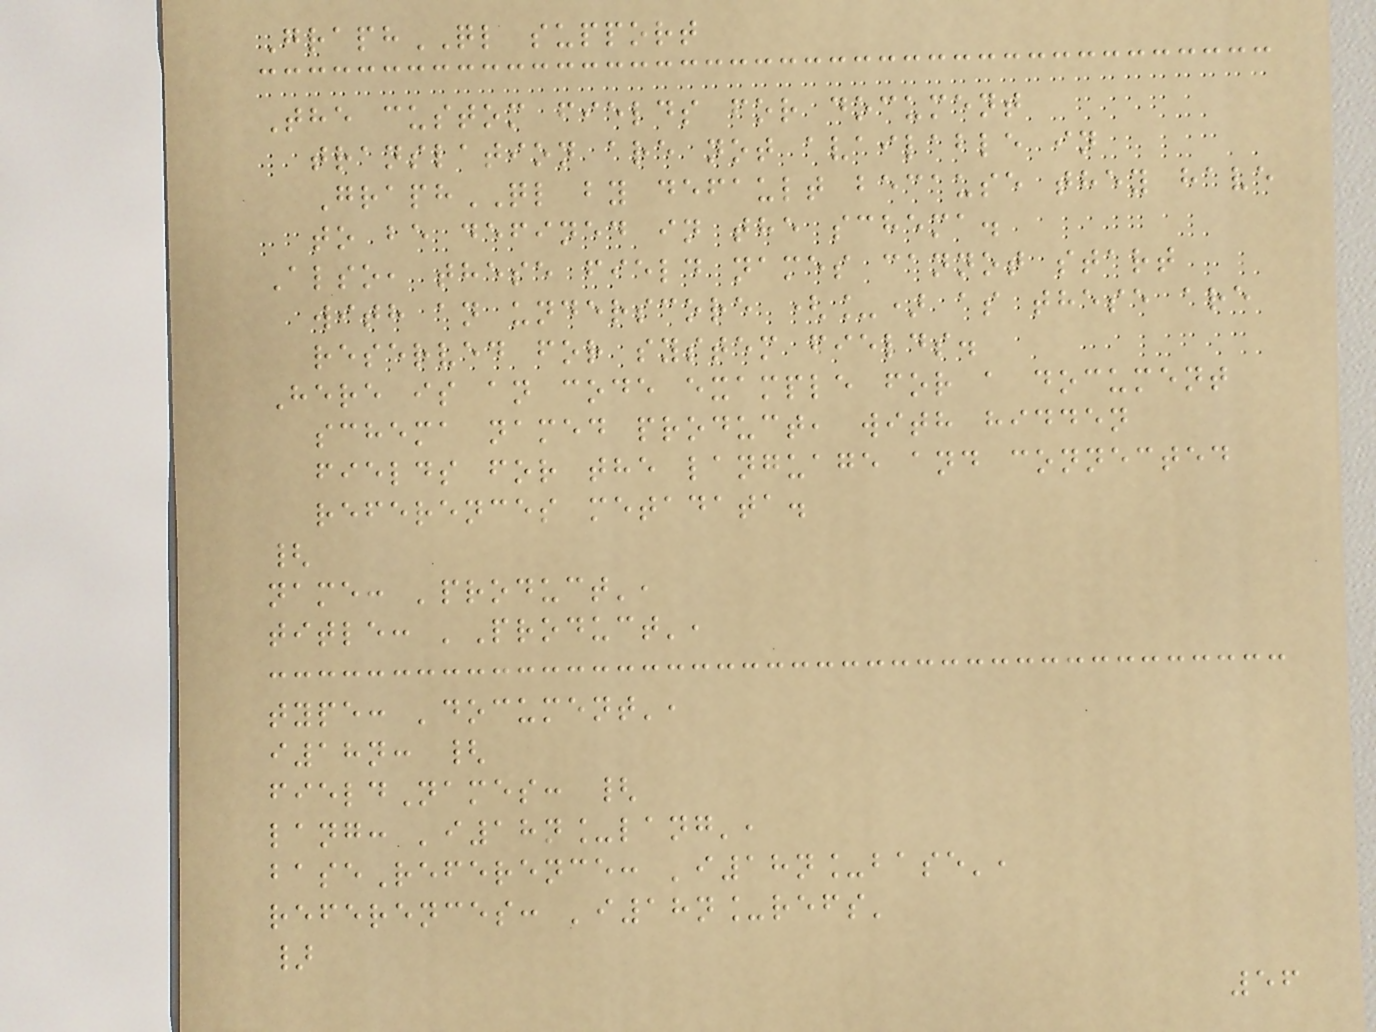GraphQL support
The custom fields for document
translation are not available in
GraphQL by default because they have
to be defined in the schema.
Also, these field names cannot start
with an underscore (_) as these are
reserved for system fields.
Here is an code example for a document
schema named product, with hidden
fields for the language and connected
references metadata.
{
name: 'product',
title: 'Product',
type: 'document',
i18n: {
fieldNames: {
lang: 'i18n_lang',
baseReference: 'i18n_base',
references: 'i18n_refs'
}
56
